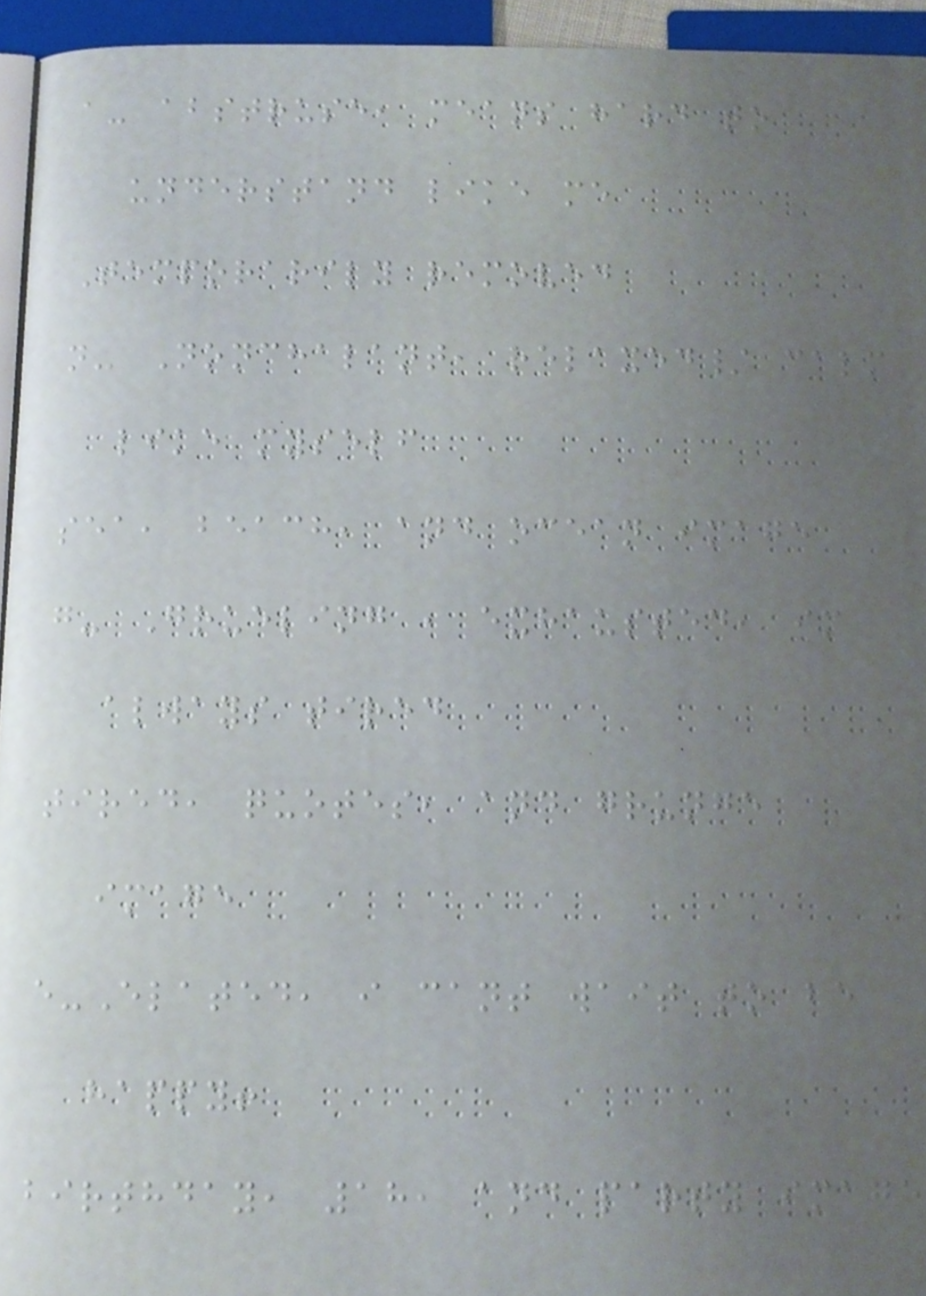a- abstruse, means hard to
understand like me
Temporarily removed
n- Nonchalant, relaxed/ calm
like myself
sea, beach, and ocean image
g- Grueling , exhausted, im
always tired
tired, quotes, and grunge
image
e-Elated, i cant wait to be
happy!
birthday, 18, and party image
